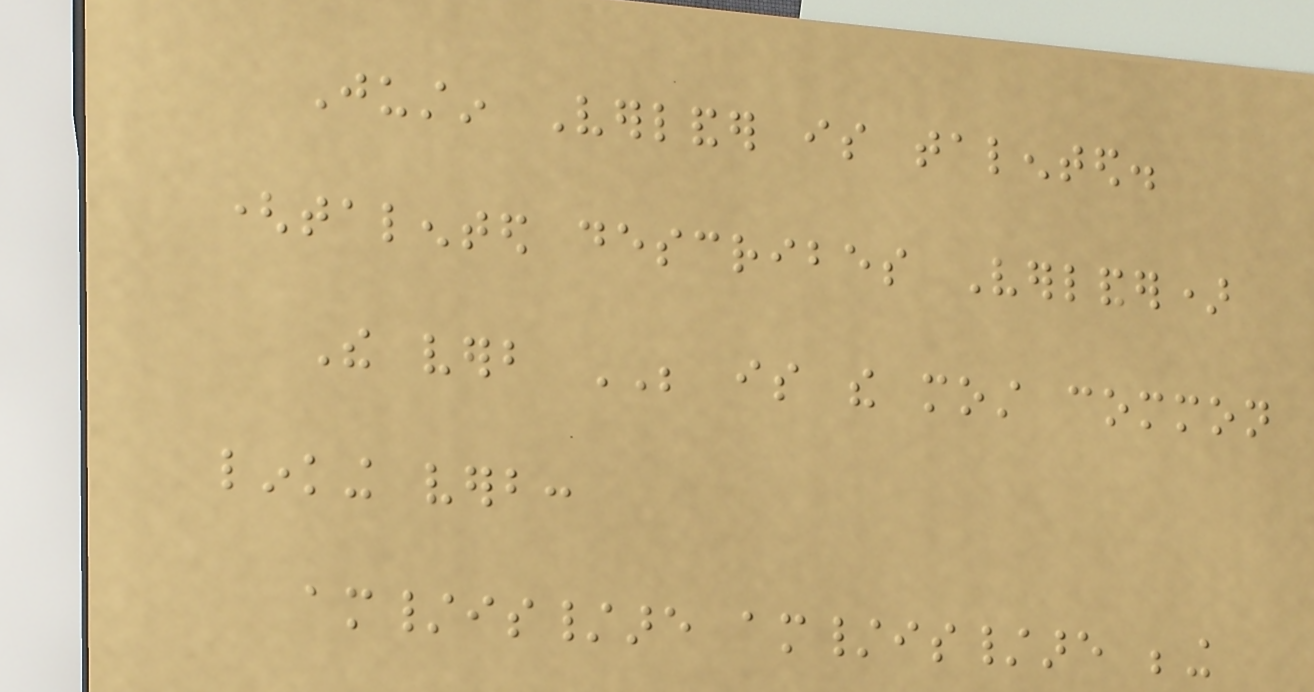Justin Verlander is talented.
(talented describes Verlander)
The verb BE is the most common
linking verb:
am/is/are am/is/are being
